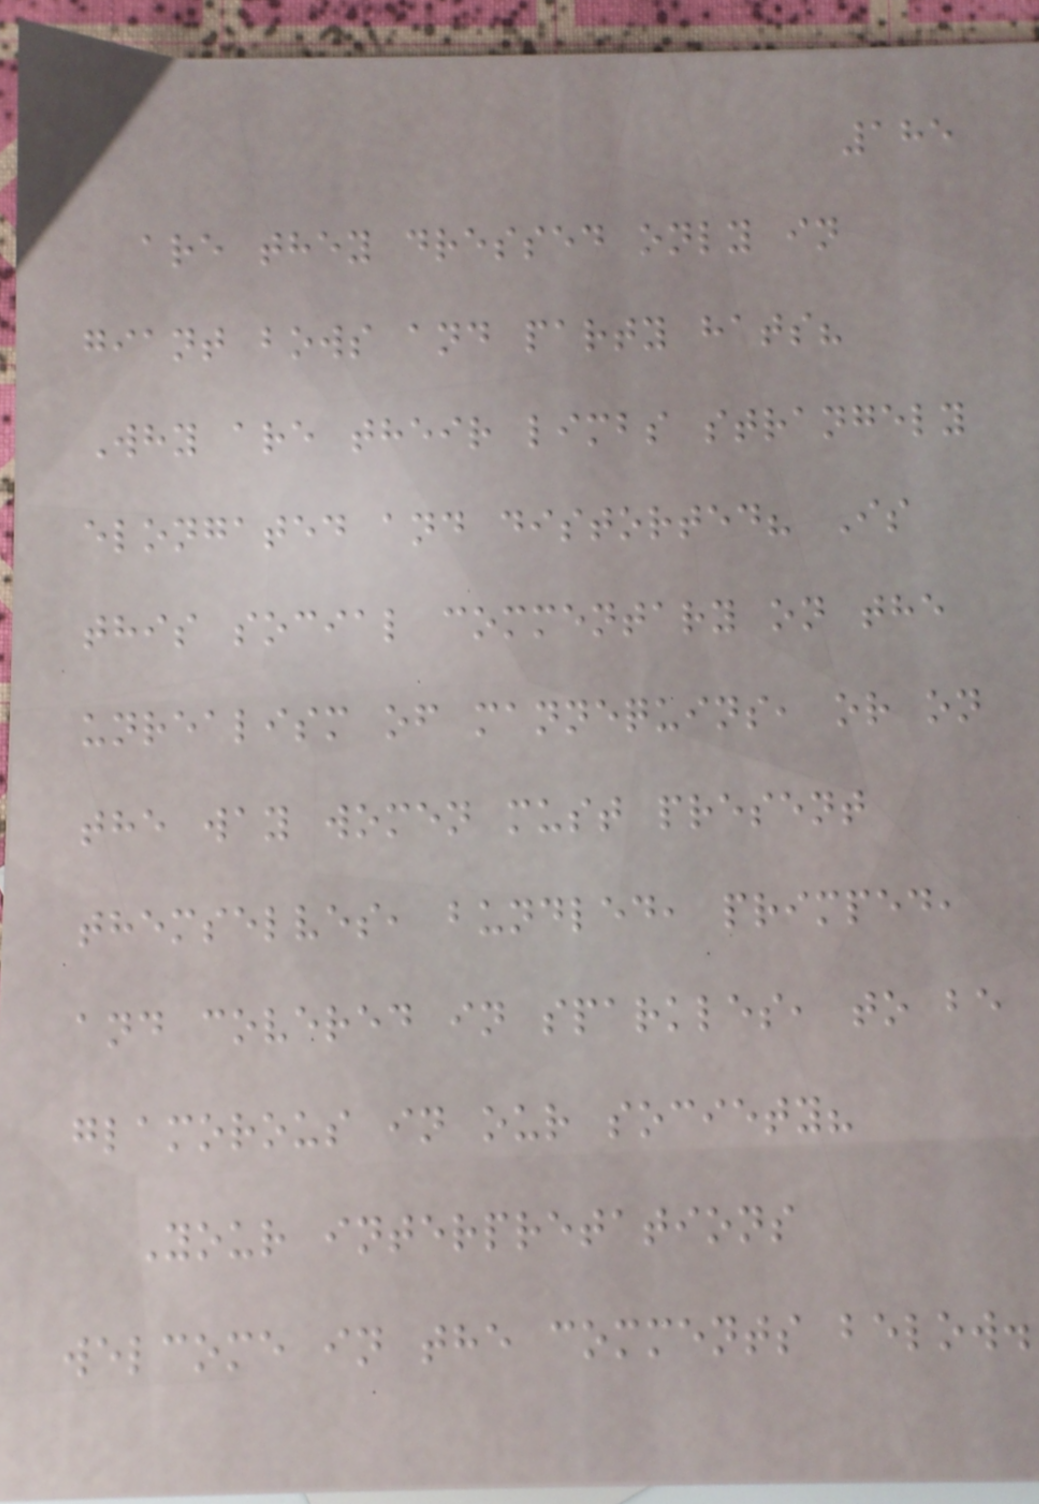185
are they dressed only in
giant bows and party hats?
Why are their limbs strangely
elongated and distorted? Is
this social commentary on the
unrealism of mannequins, or on
the way women must present
themselves, bundled, primped,
and covered in sparkles, to be
glamorous in our society?
Your interpretations
welcome in the comments below.
